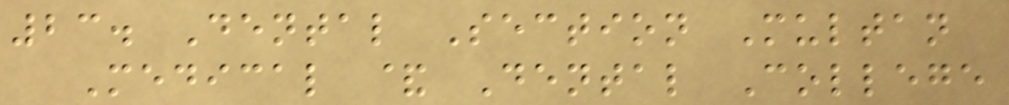23. Dental Section Multan
Medical & Dental College
